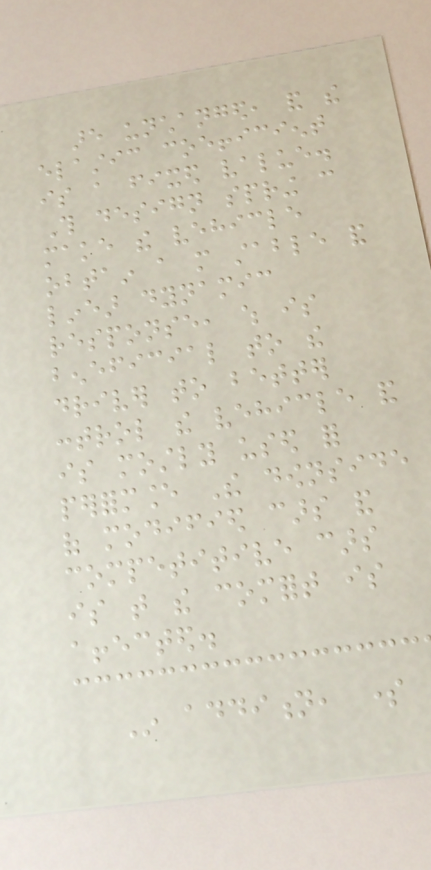are unchanged, and the
elastic coefficient
is a fixed value.
This design spring can
make the vehicle
obtain a more stable and
linear dynamic
response, which is
beneficial to the
driver to better
control the vehicle and
is mostly used for
performance The downside
of modified cars and
competitive cars
is that the comfort is
affected.
In addition, some
